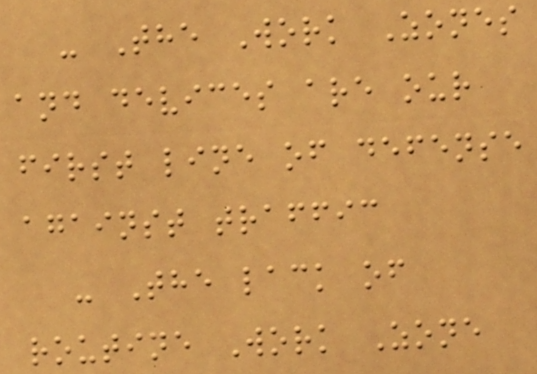- The Work Zones
and devices are our
first line of defense
against traffic
- The lack of
routine Work Zone
